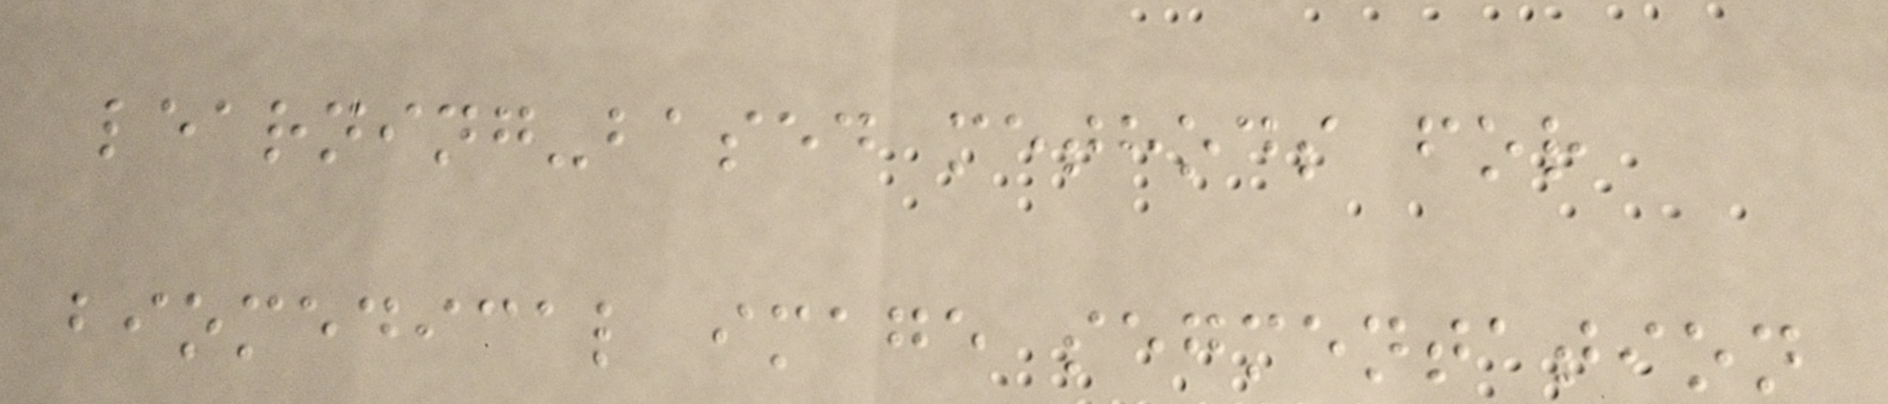learning-based methods for
biomedical image segmentation
